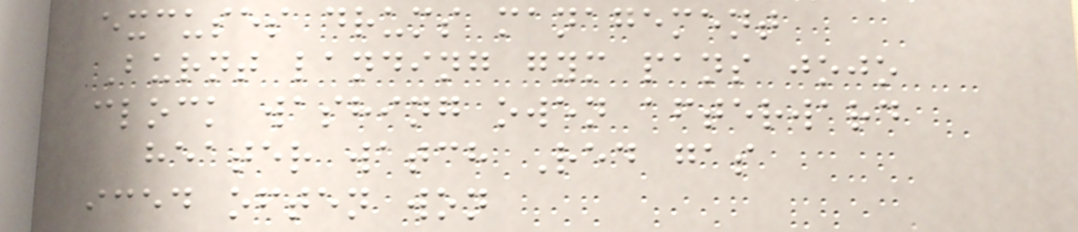excuses drums management
Burnt landing gym pans jojo
clock washing owen afterward
heater watch Red gas
iced often won
